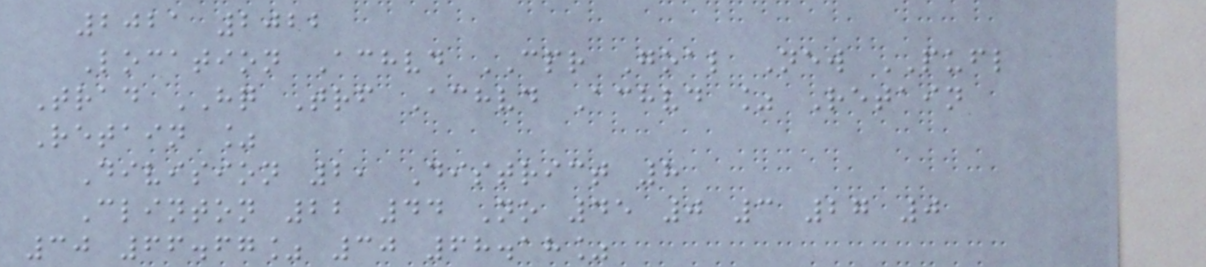2021 2022
Location Achvd CPR Goal New PUFL
Trad HQ Trf Achvd Achvd % Retain
Retain %
Division 2, District 8
Clinton 22 44 No 45 0 3 27 0
30 66.67% 30 68.18%
